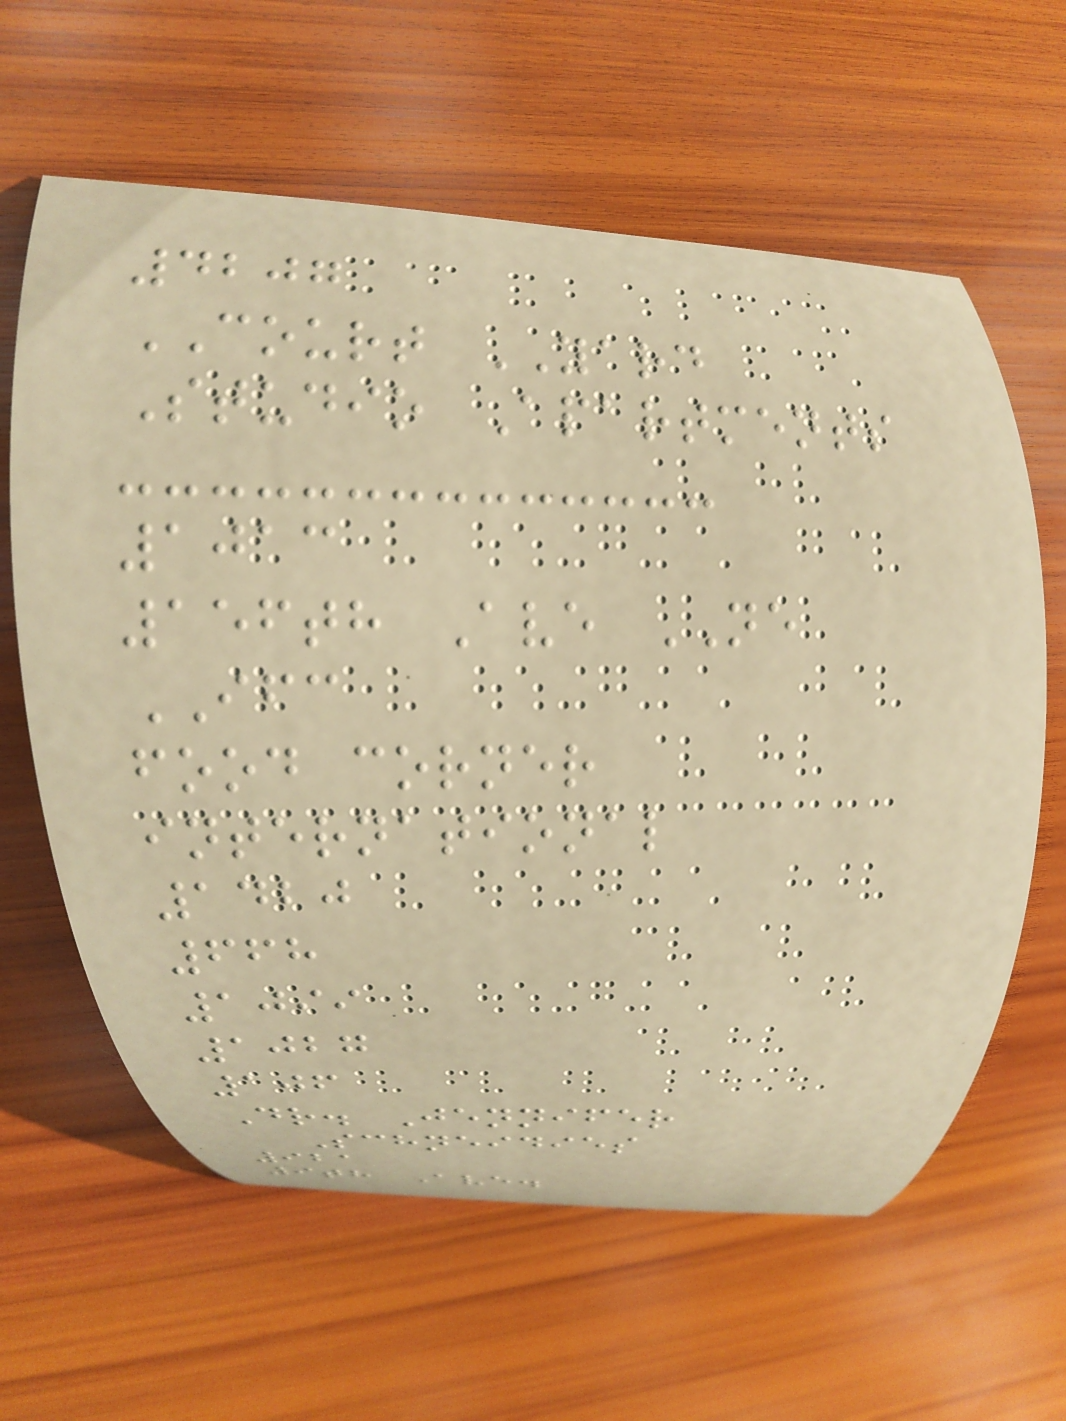4207
COURT YARD
Studio Apartments
1013
156th Ave NE
IFC
food corner
international
1420
668
1099
1027
106
Dr. Jennifer
Schneidies
921
9th Ave.
